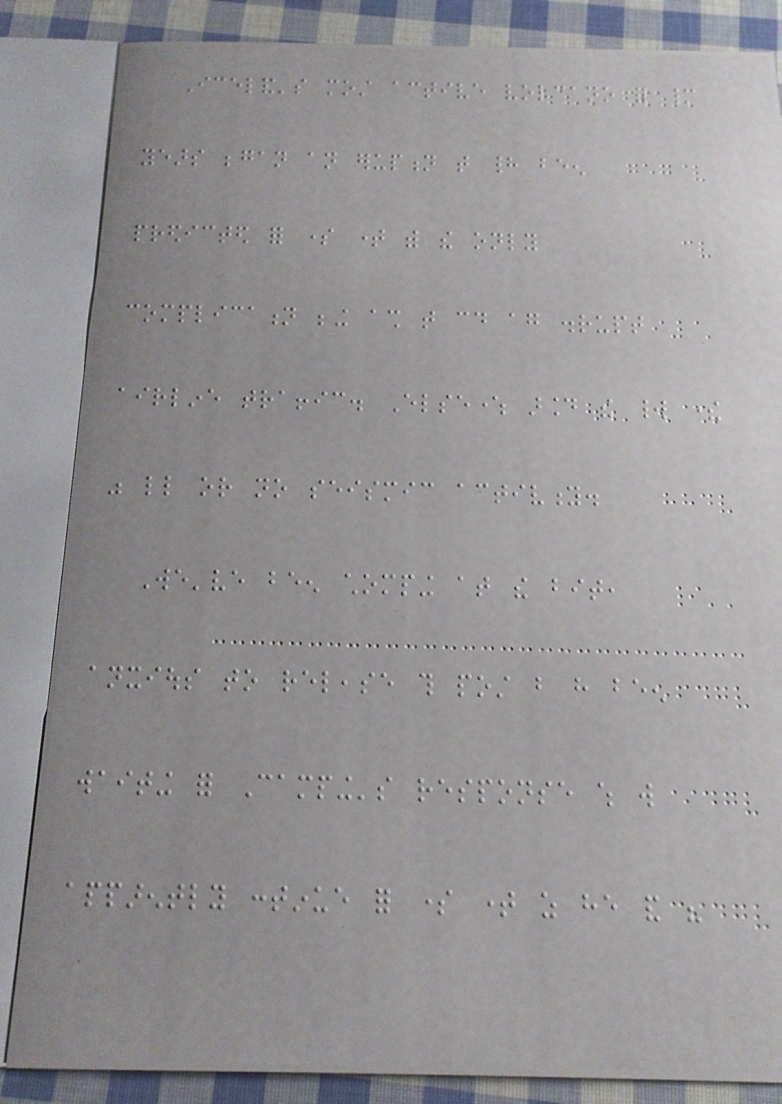Iceland's most active volcano for many
years began an eruption that had been
predicted for some time with the only
complication being ash that could again disrupt
airline traffic. Elsewhere around the world there
was little or no seismic activity.
We've been chomping at the bit,
anxious to release this post but have been
waiting for Camping's response which will
apparently continue for some time as he and his
